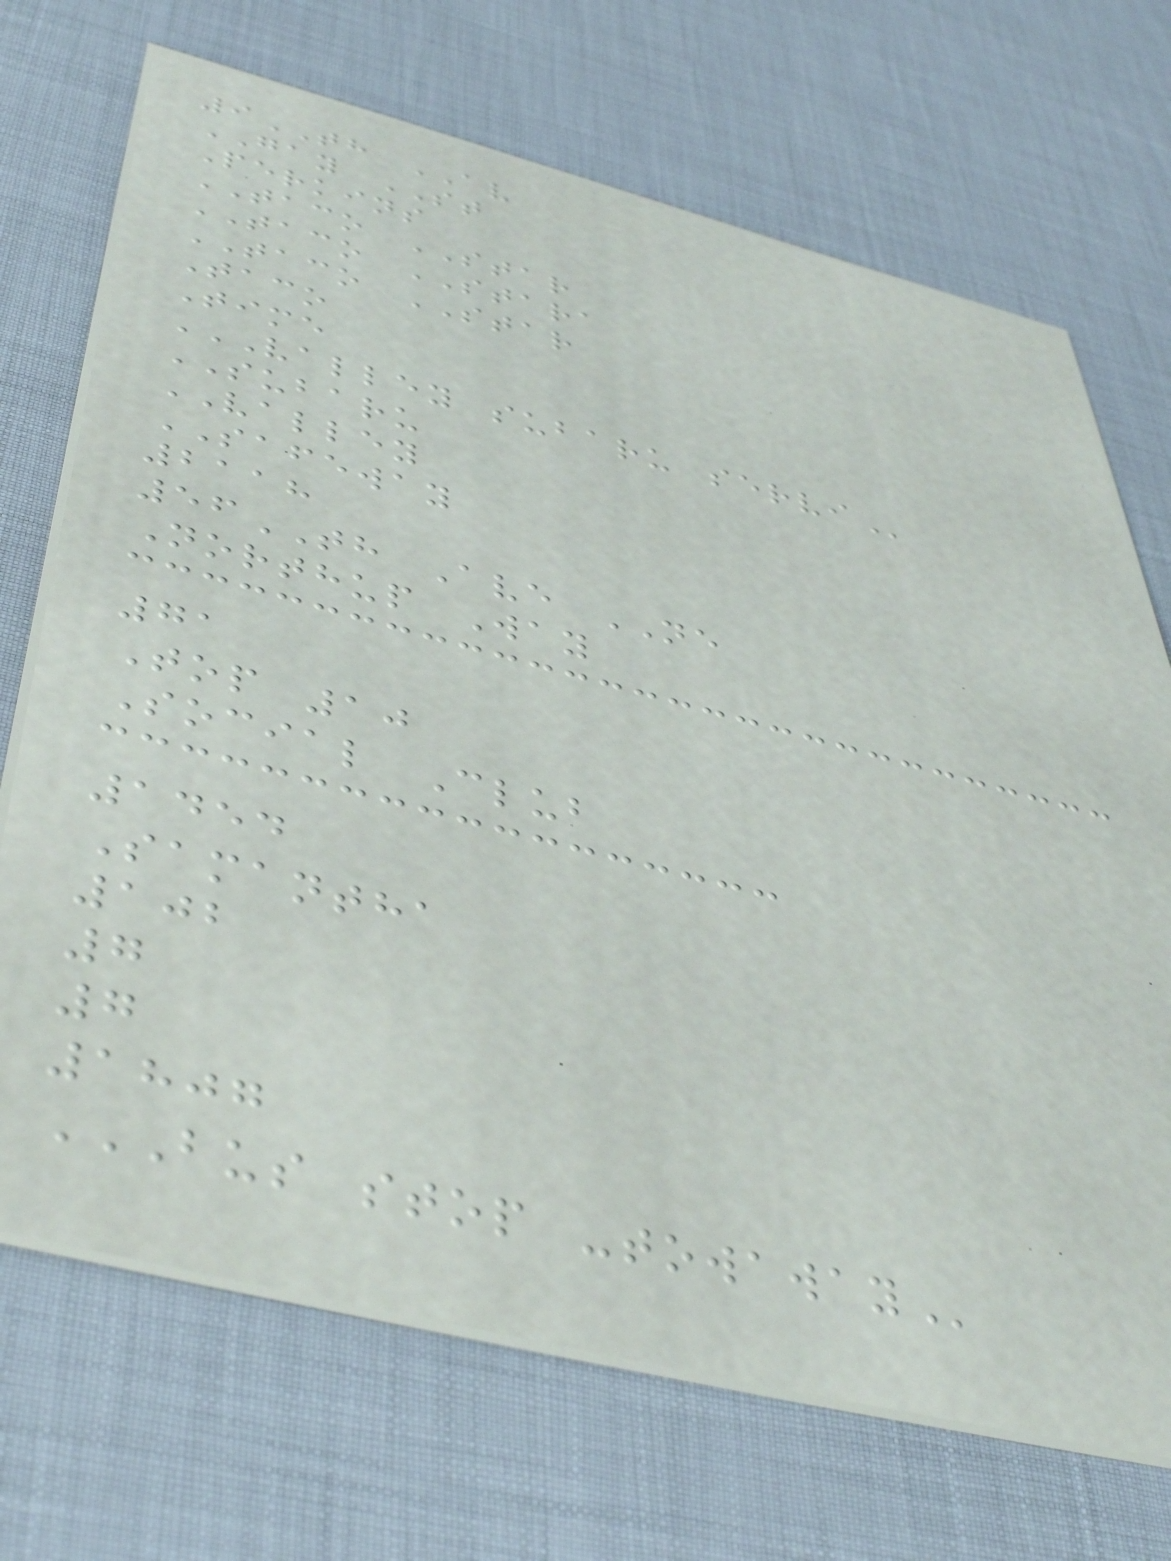9TH AV
GAY ST
Perkins
TACO STAR
TACO STARA
TACO STAR
Taco
Time
VALLEY SUBARU SERVI
SUBARU
VALLEY
SAFEWAY
2118
56TH Ave NE
Northup Way
71
Top 10
Social Club
1454
Samantha
102
7
7
1807
BUS STOP -TOWAWAY
